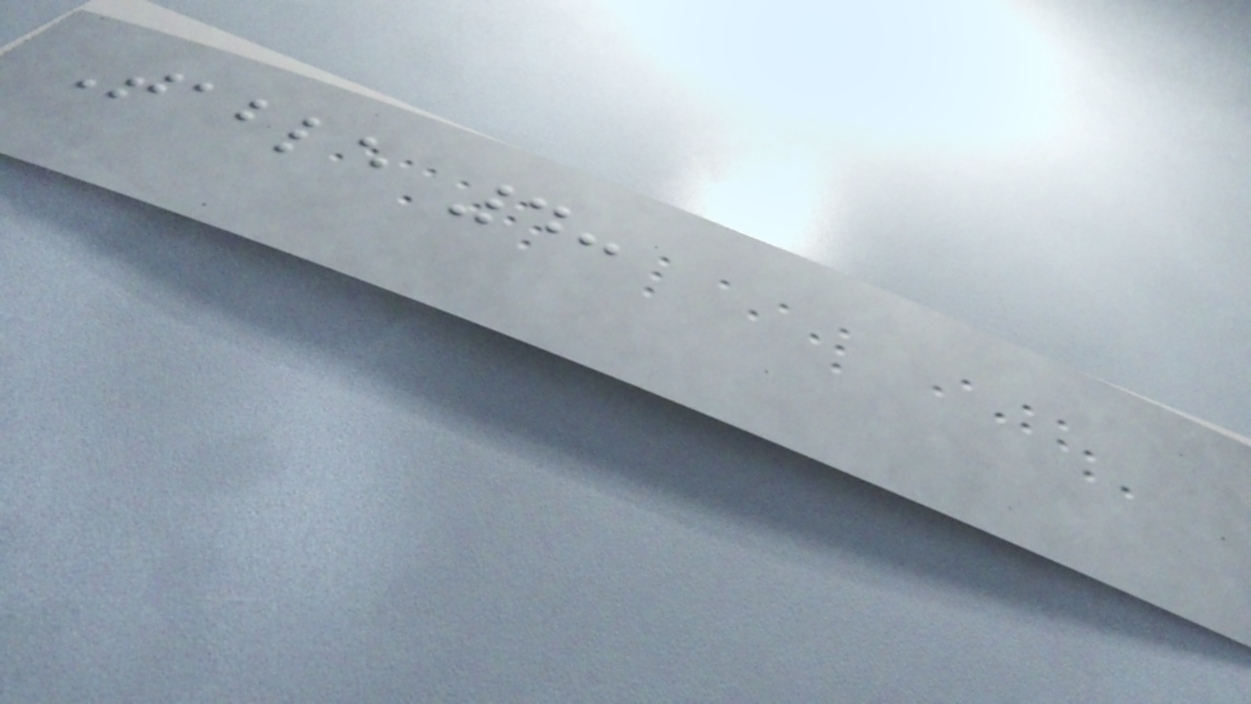Table 4:
